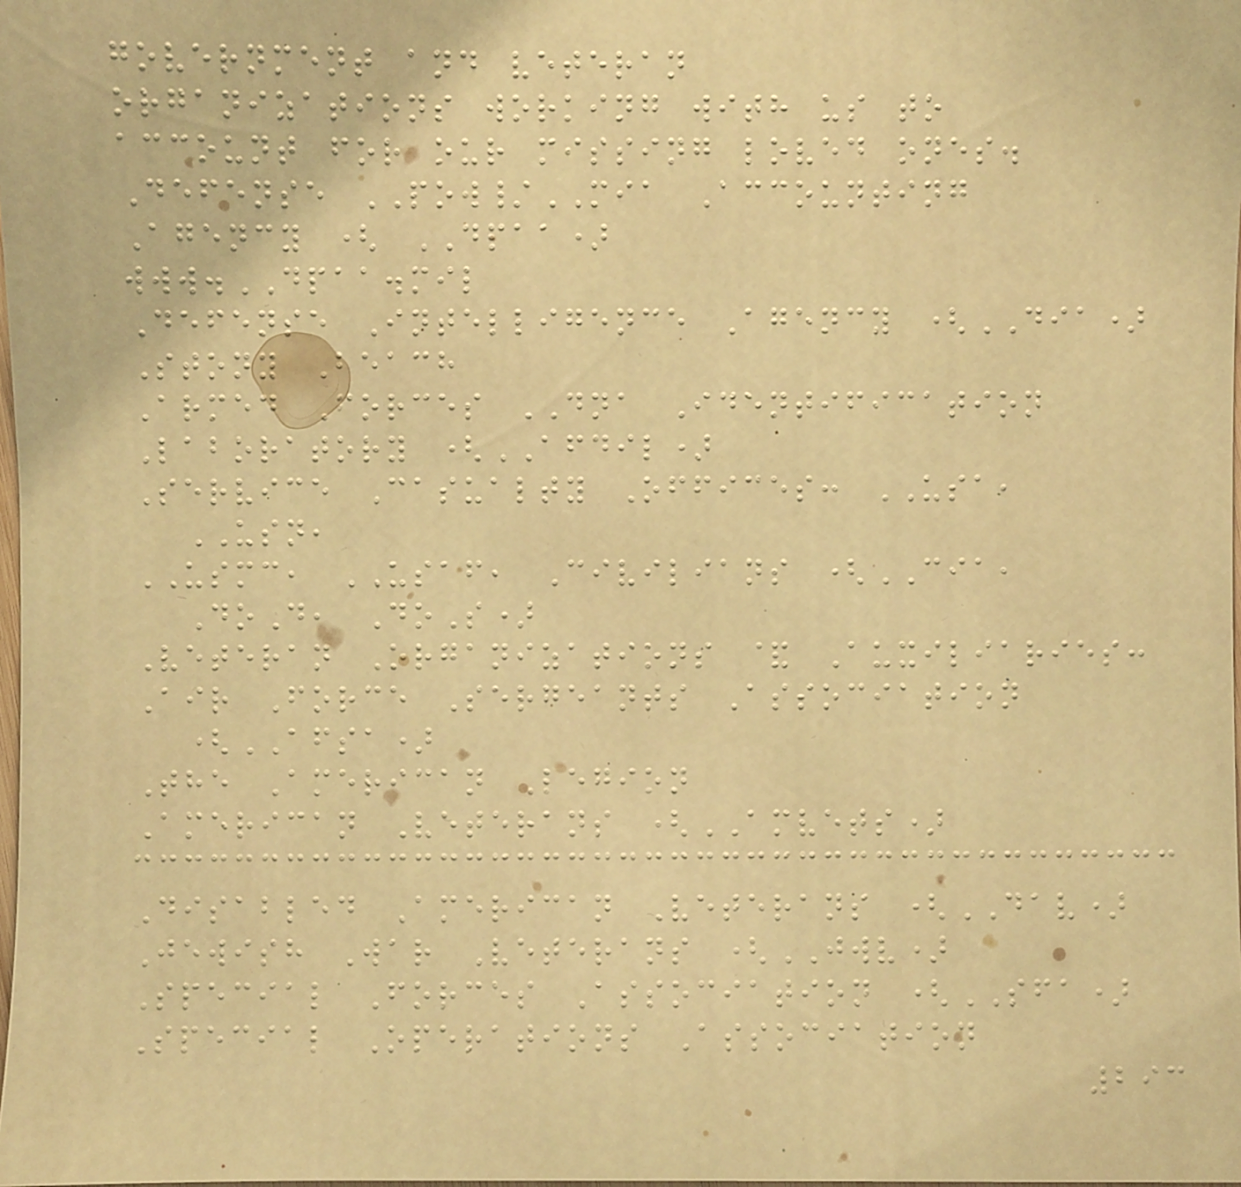government and veteran
organizations working with us to
account for our missing loved ones.
Defense POW/MIA Accounting
Agency ( DPAA)
www.DPAA.mil
Defense Intelligence Agency (DIA)
Stony Beach
Armed Forces DNA Identification
Laboratory (AFDIL)
Service Casualty Offices: USA,
USN,
USMC, USAF, Civilians (CIA,
DoD, DoS)
Veteran Organizations & Auxiliaries:
Air Force Sergeants Association
(AFSA)
The American Legion
American Veterans (AMVETS)
Disabled American Veterans (DAV)
Jewish War Veterans (JWV)
Special Forces Association (SFA)
Special Operations Association
293
